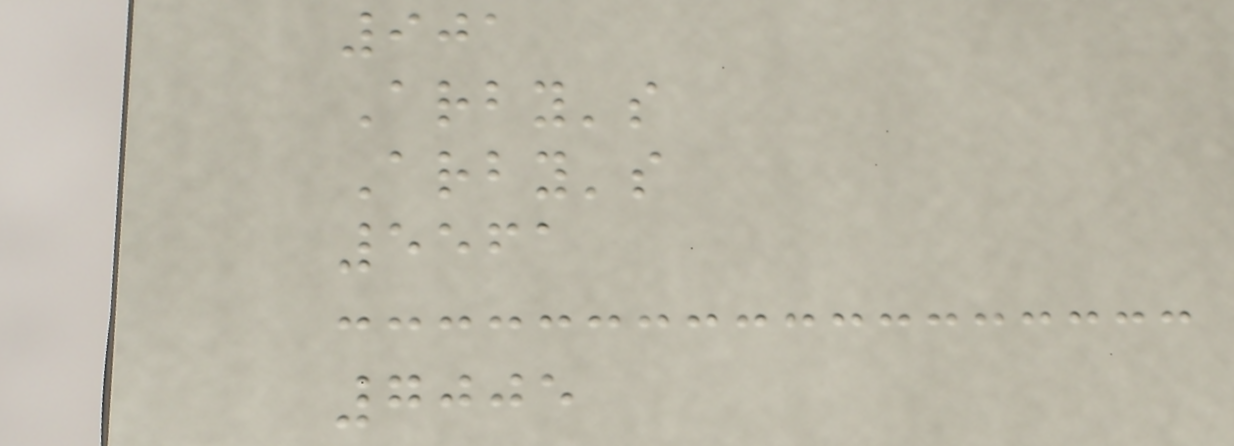901
Arby's
Arby's
5561
7005
